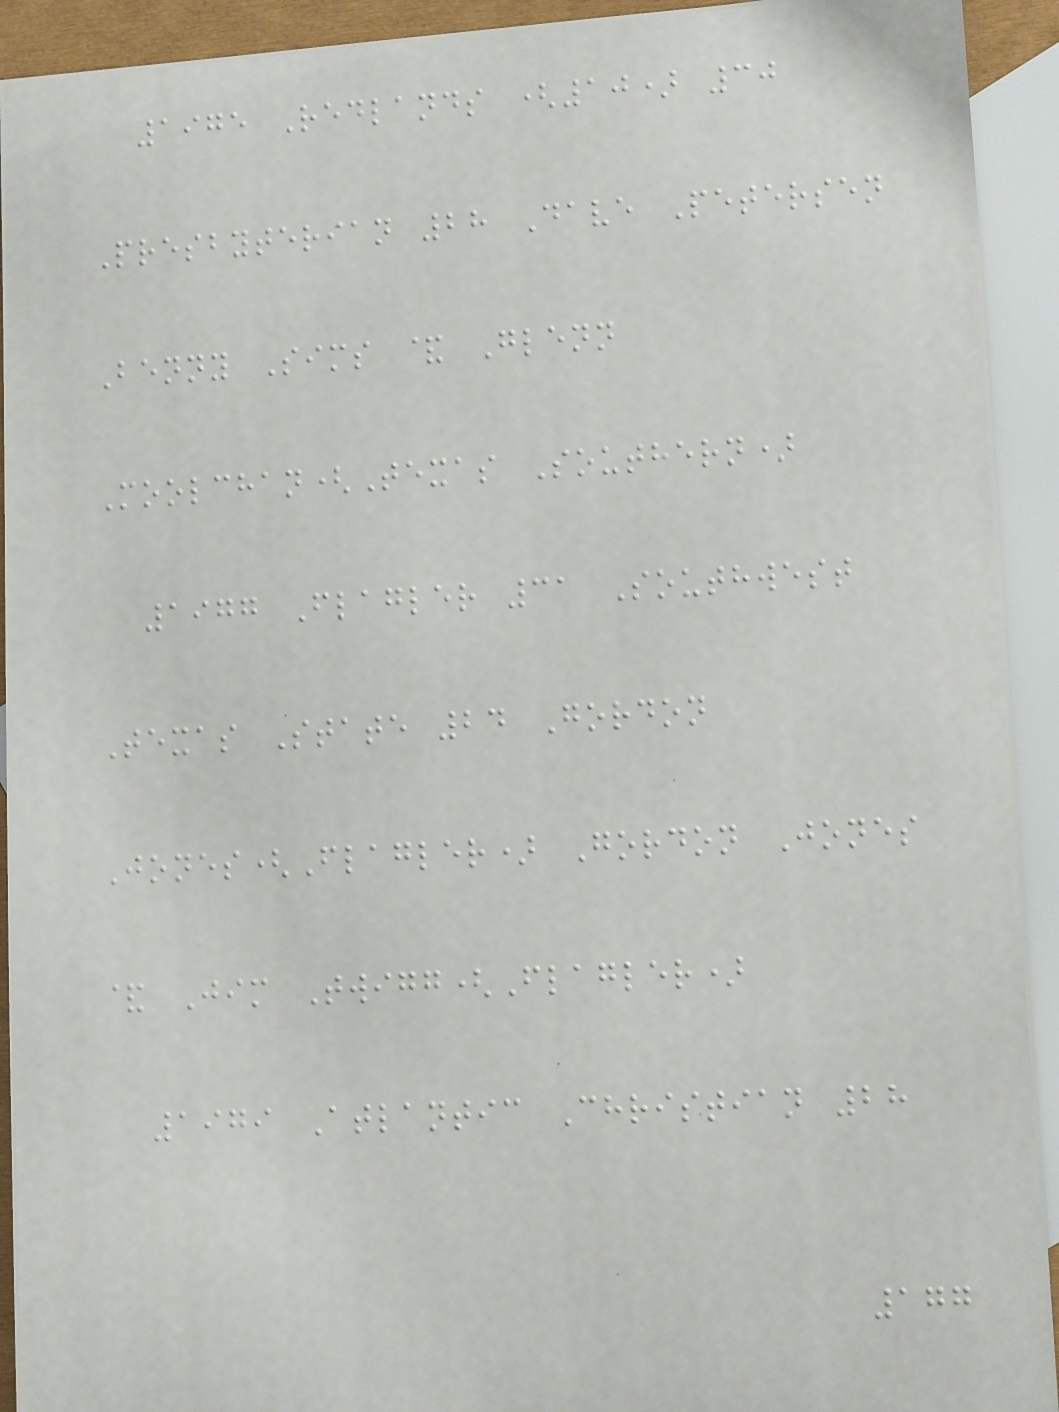1975 Redlands (10) 30
Presbyterian 28 Dave Petersen
Benny Sims & Glenn
Moolchan(Texas Southern)
1977 Flagler 31 Southwest
Texas State 24 Gordon
Jones(Flagler) Gordon Jones
& Jim Twigg(Flagler)
1979 Atlantic Christian 28
177
